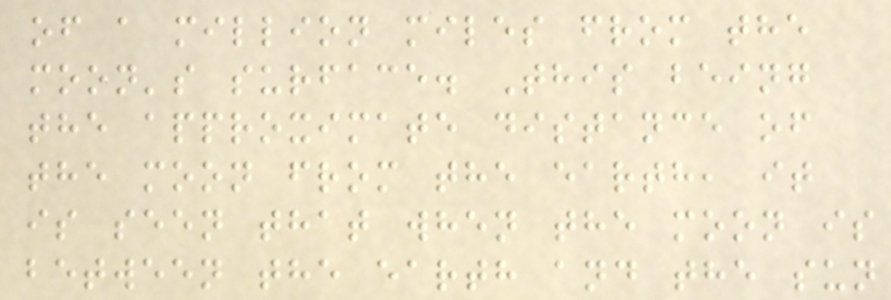of a million miles from the
moon's surface. This being
the approximate distance of
the moon from the earth, it
is seen that when the moon is
between the earth and the sun
